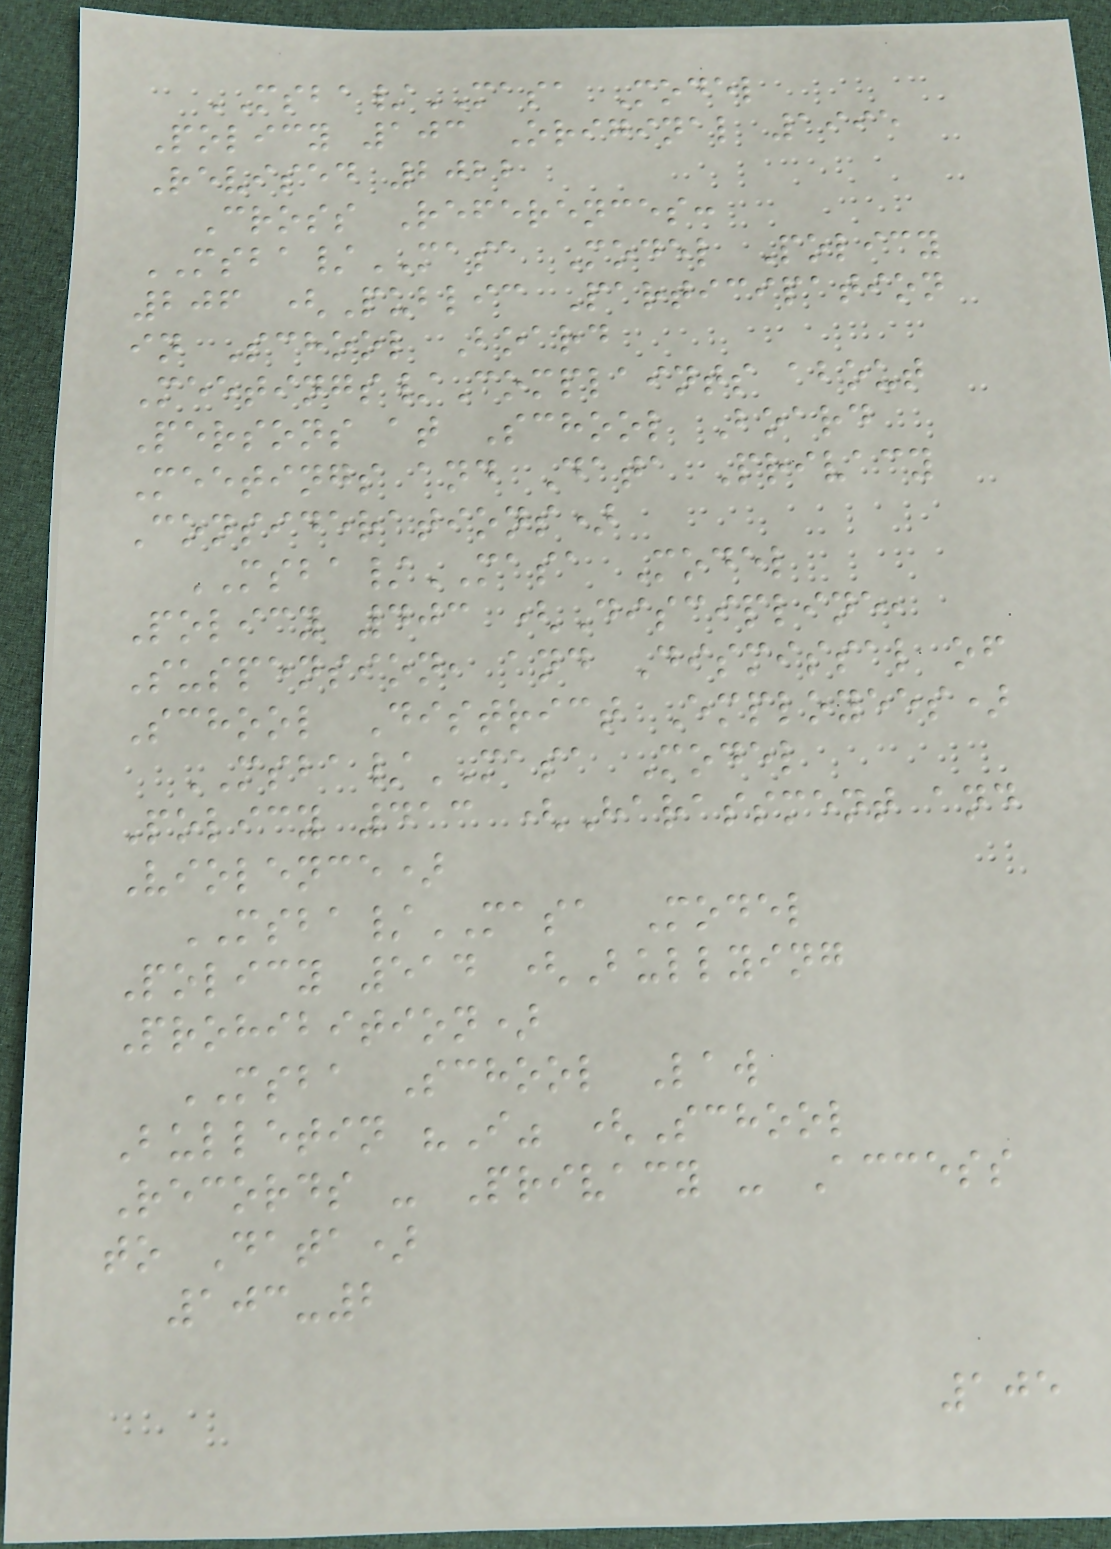MSBA/MASA Model
Policy 103 Original 1995
Revised 2022
Cross References:
MSBA/MASA Model Policy
206 (Public Participation
in School Board
Meetings/Complaints about
Persons at School Board
Meetings and Data Privacy
Considerations)
MSBA/MASA Model
Policy 403 (Discipline,
Suspension, and Dismissal of
School District Employees)
MSBA/MASA Model
Policy 413 (Harassment and
Violence)
MSBA/MASA Model
Policy 514 (Bullying
Prohibition)
MSBA School Law
Bulletin "I" (School
Records - Privacy - Access
to Data)
103-2
105
